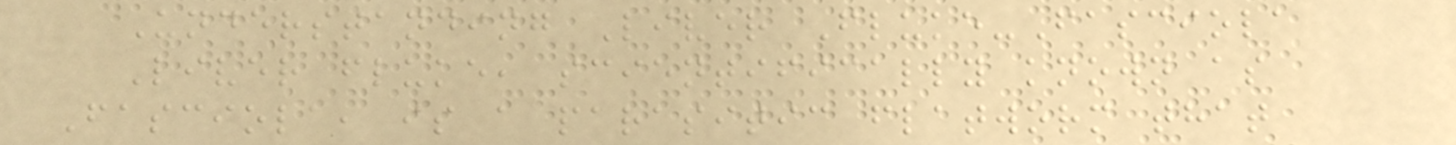Understanding Liver Fluke-Fasciola
Liver fluke, scientifically known as
Fasciola, is a parasitic flatworm that
